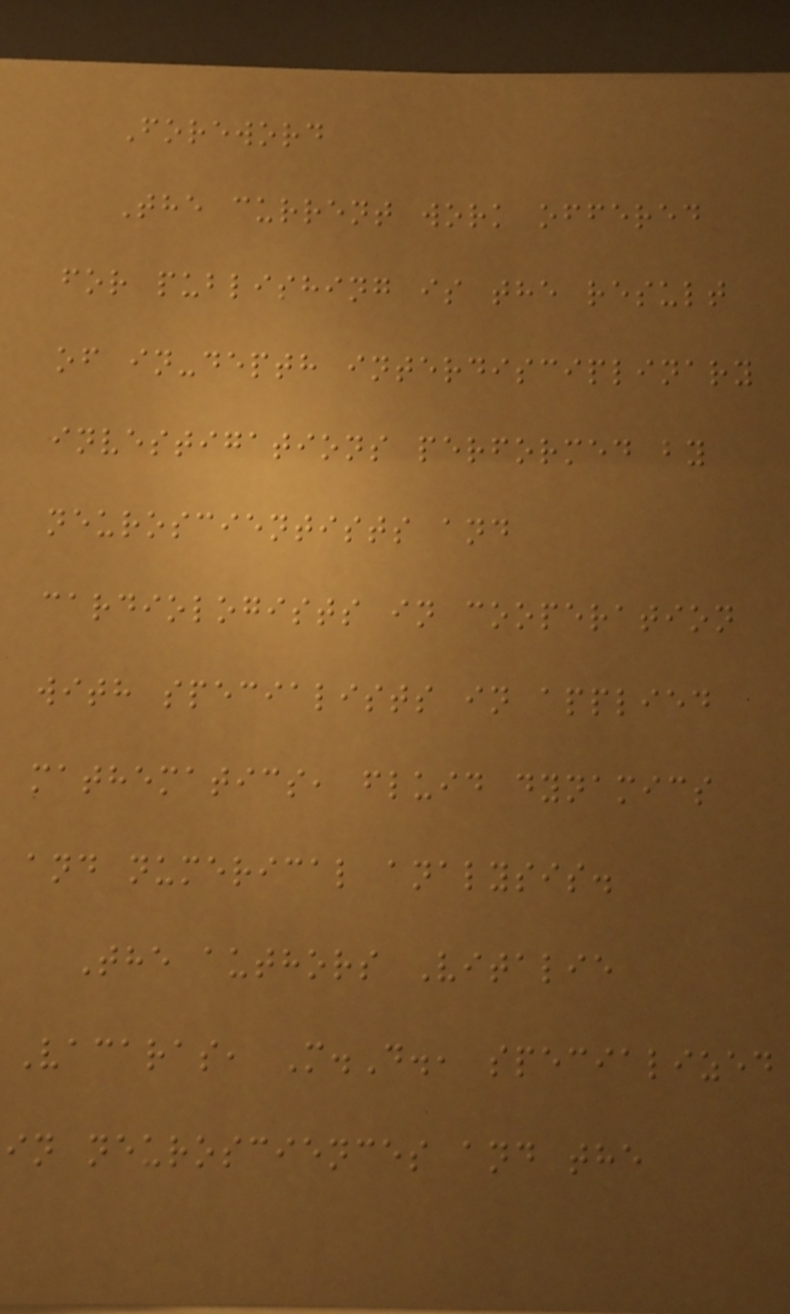Foreword
The current work offered
for publishing is the result
of in-depth interdisciplinary
investigations performed by
neuroscientists and
cardiologists in cooperation
with specialists in applied
mathematics, fluid dynamics
and numerical analysis.
The authors Vitalie
Vacaras, M.D., specialized
in neurosciences and the
